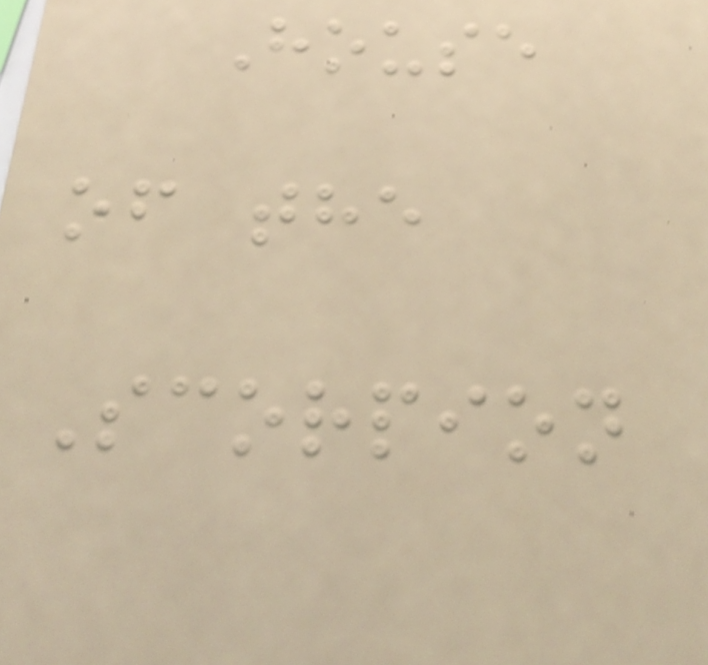House
of the
Scorpion
